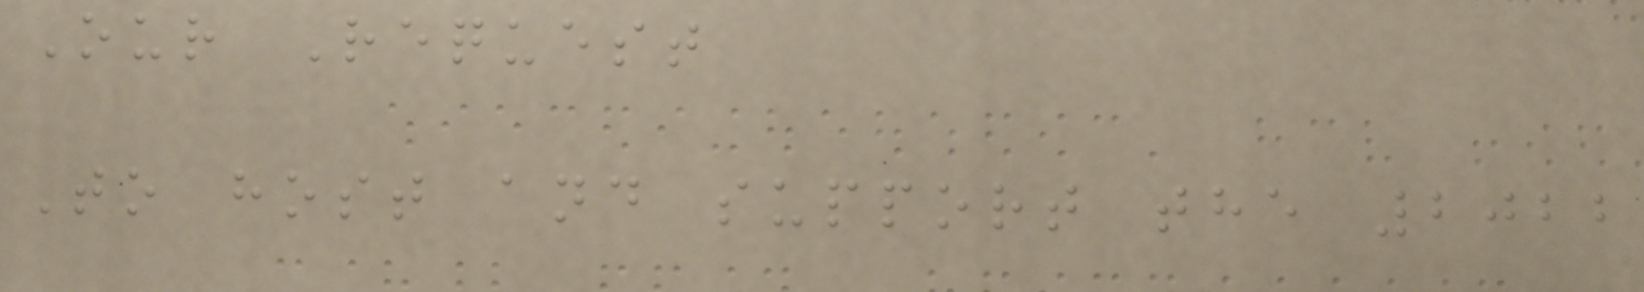Our Request
To host and support the 2022
